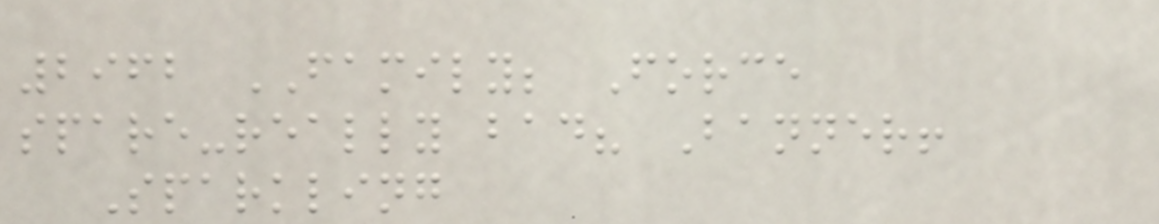2962 FAMILY; Force
spare-really bad? Banner!
Sparkling
